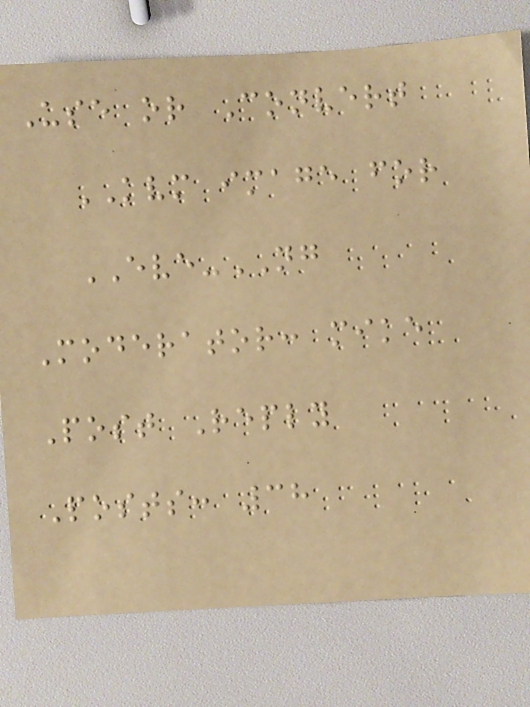Use or Convert
KVM image for
EVE-NG
Moderator: mike
Post Reply
Posts: 38
